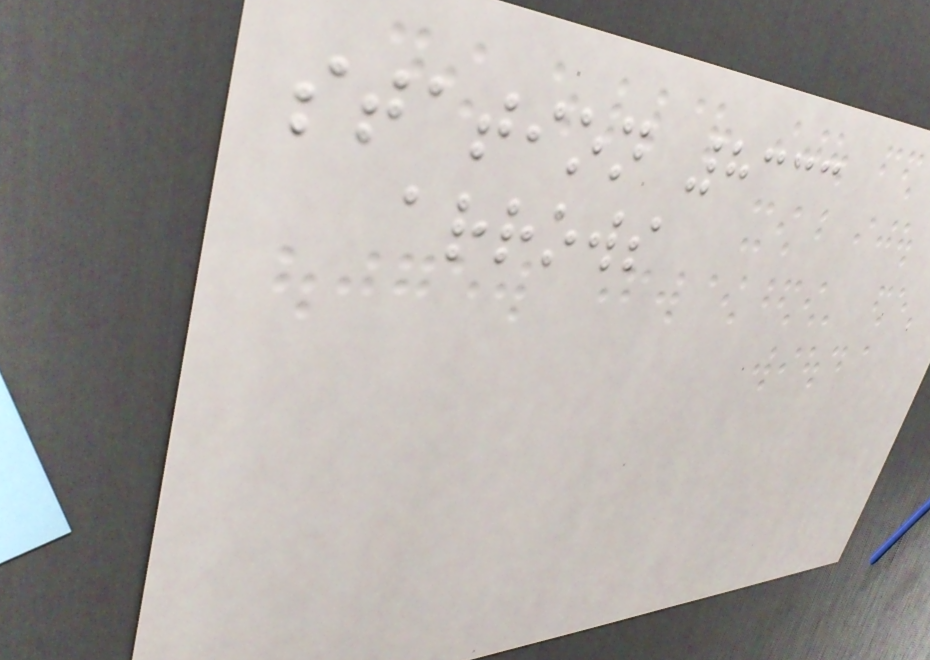station 8333
arrows
